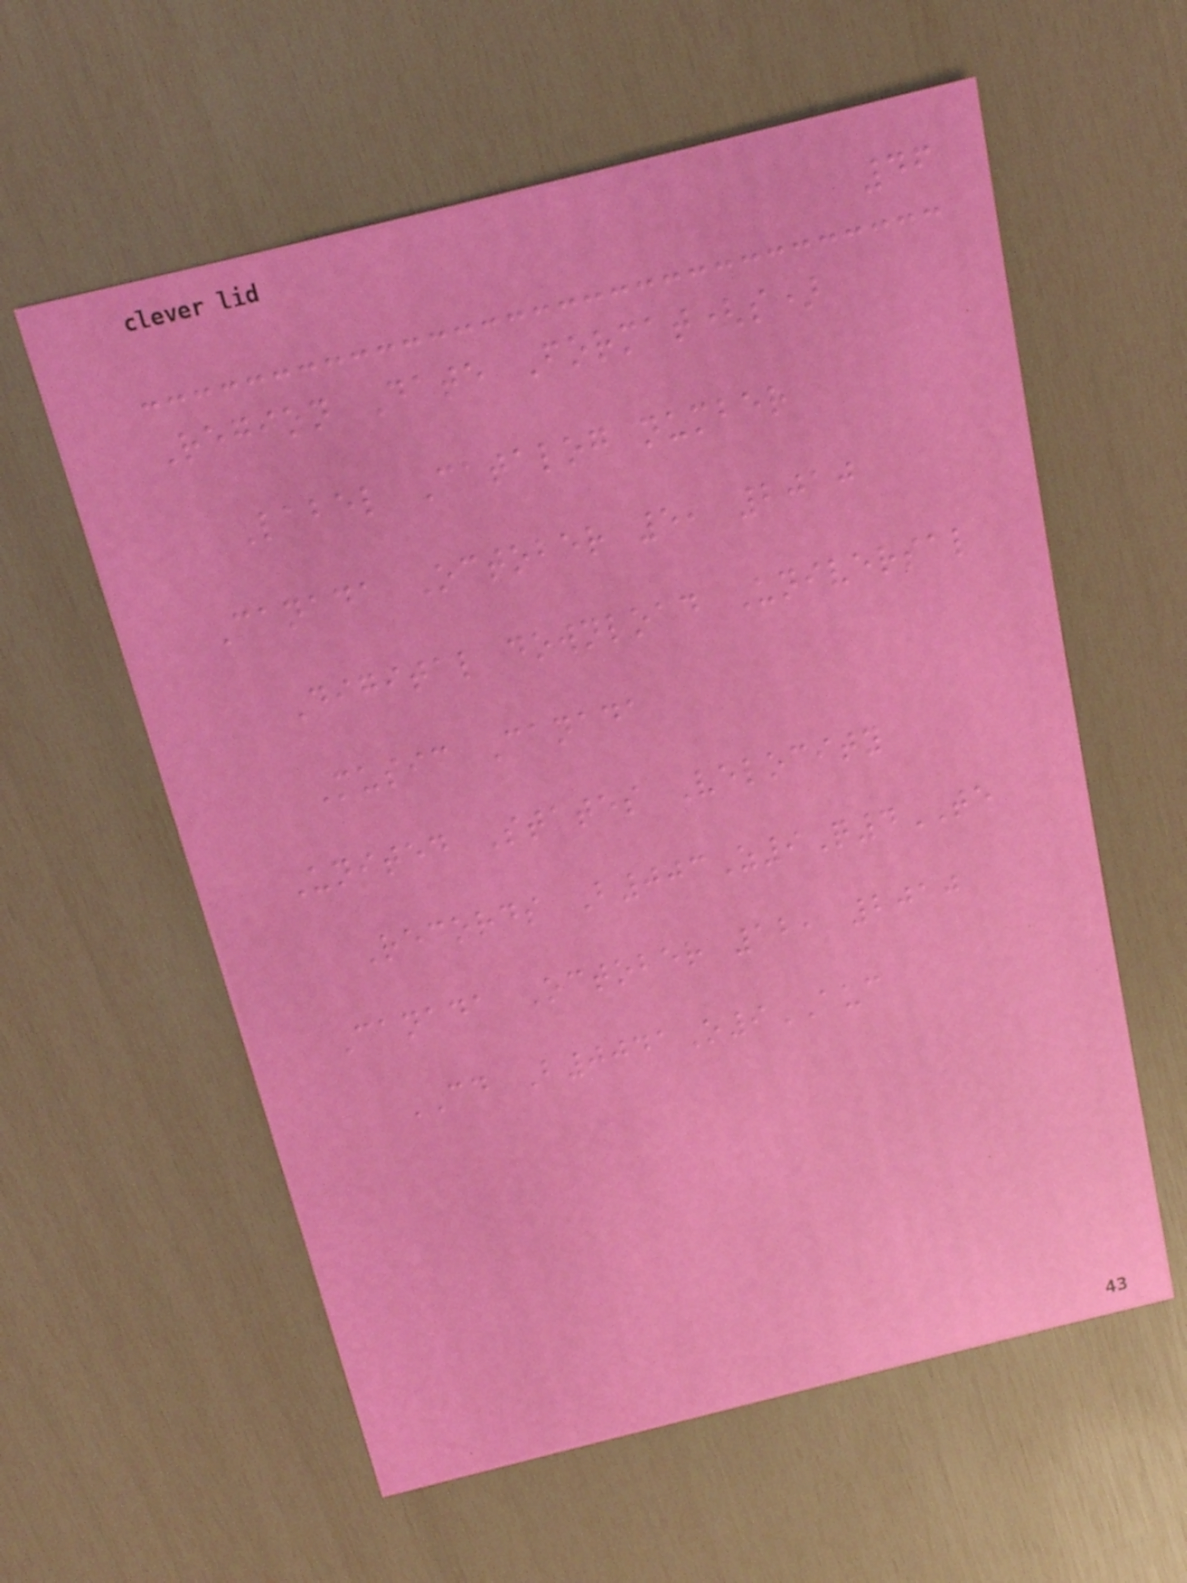46
Region Date Format(s)
Label Catalog number
Canada October 5, 2010
Digital download Universal
Music Canada
United States Velocity
Records B003Z9Q4TE
Canada October 12, 2010
CD B0041O9AUC
